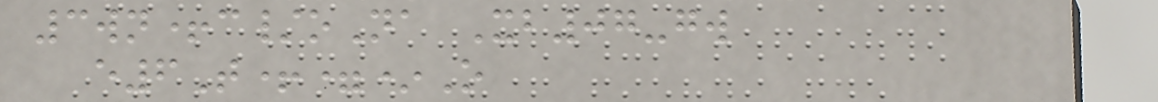3wn+c/oNa Xb07-gw
e6T+=*O
